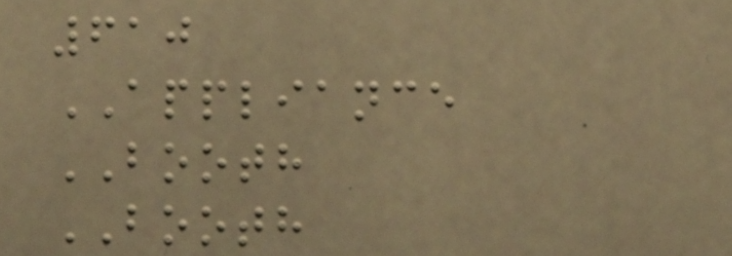610
APPLIANCE
BOOTH
BOOTH
